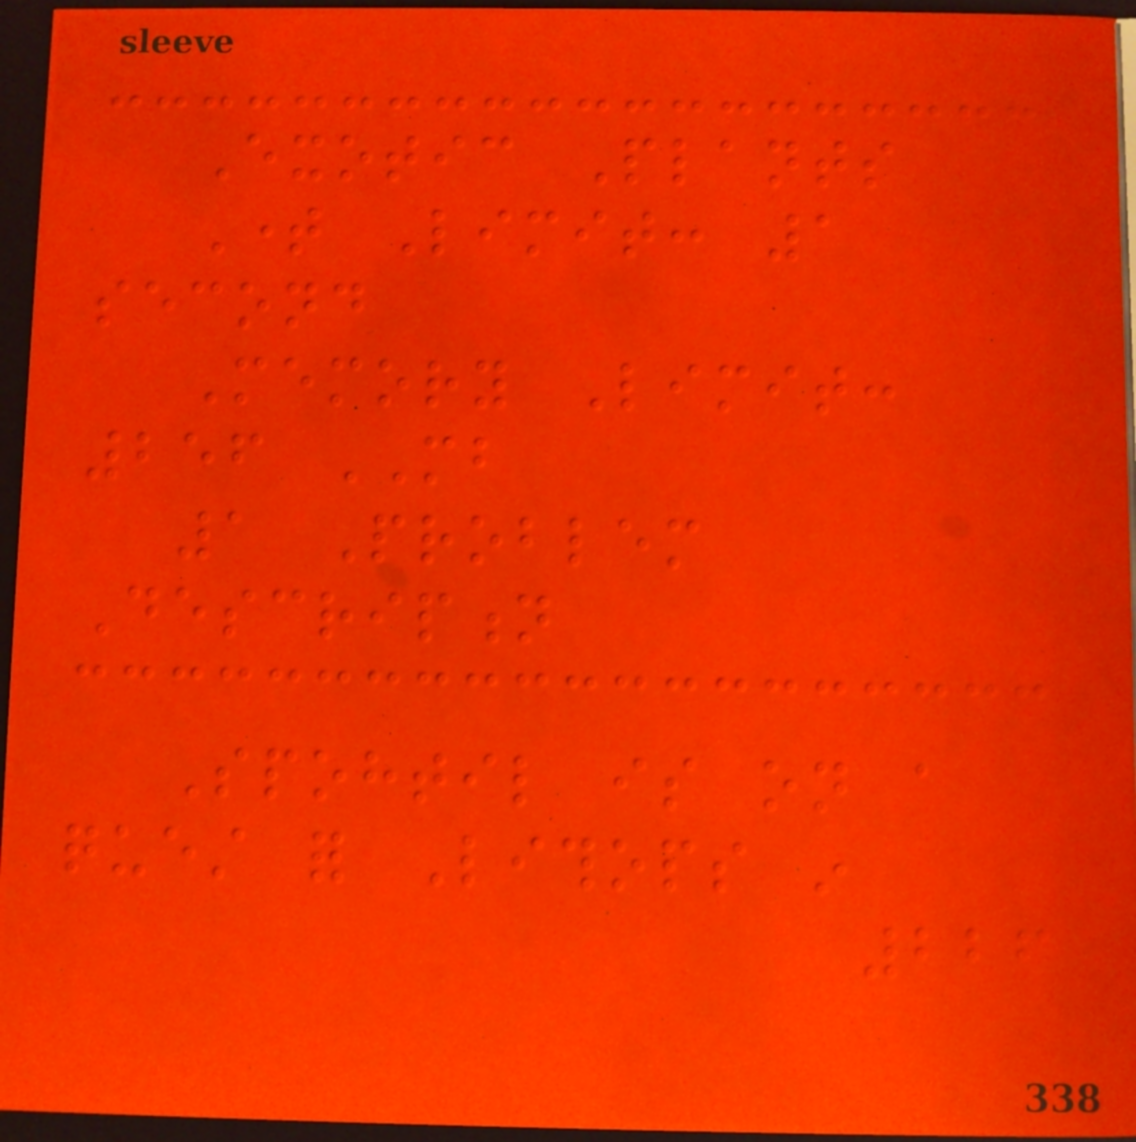Exotic Plants
Time Limit: 1
second
Memory Limit:
256 MB
1 Problem
Description
Spohtil is on a
quest for Lithops in
226
